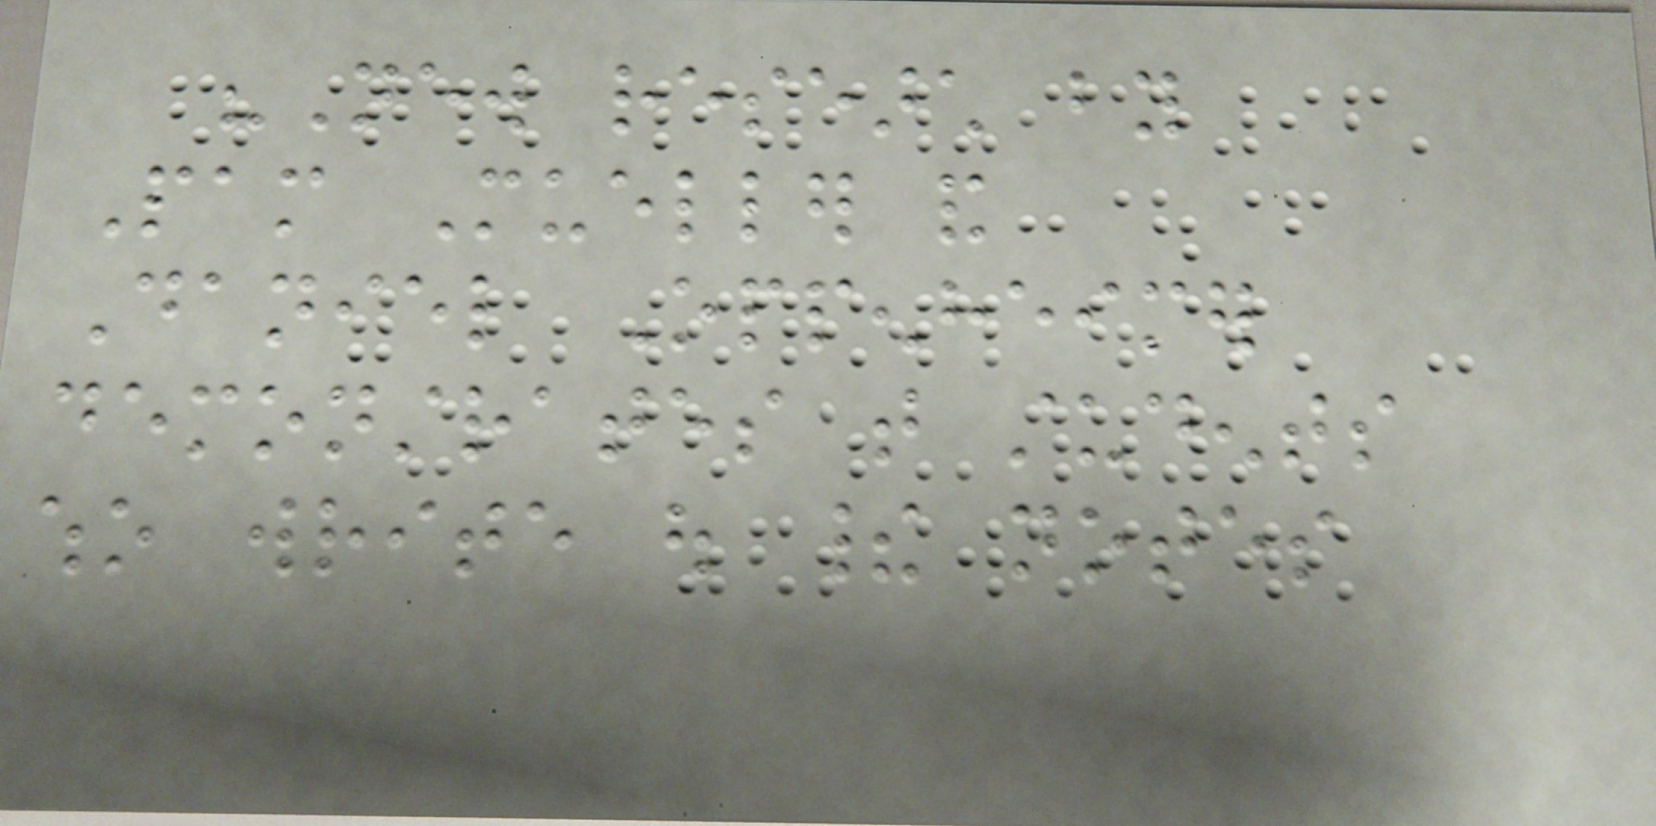"New research by
Pam Mueller and
Daniel Oppenheimer
demonstrates that students
who write out their notes
